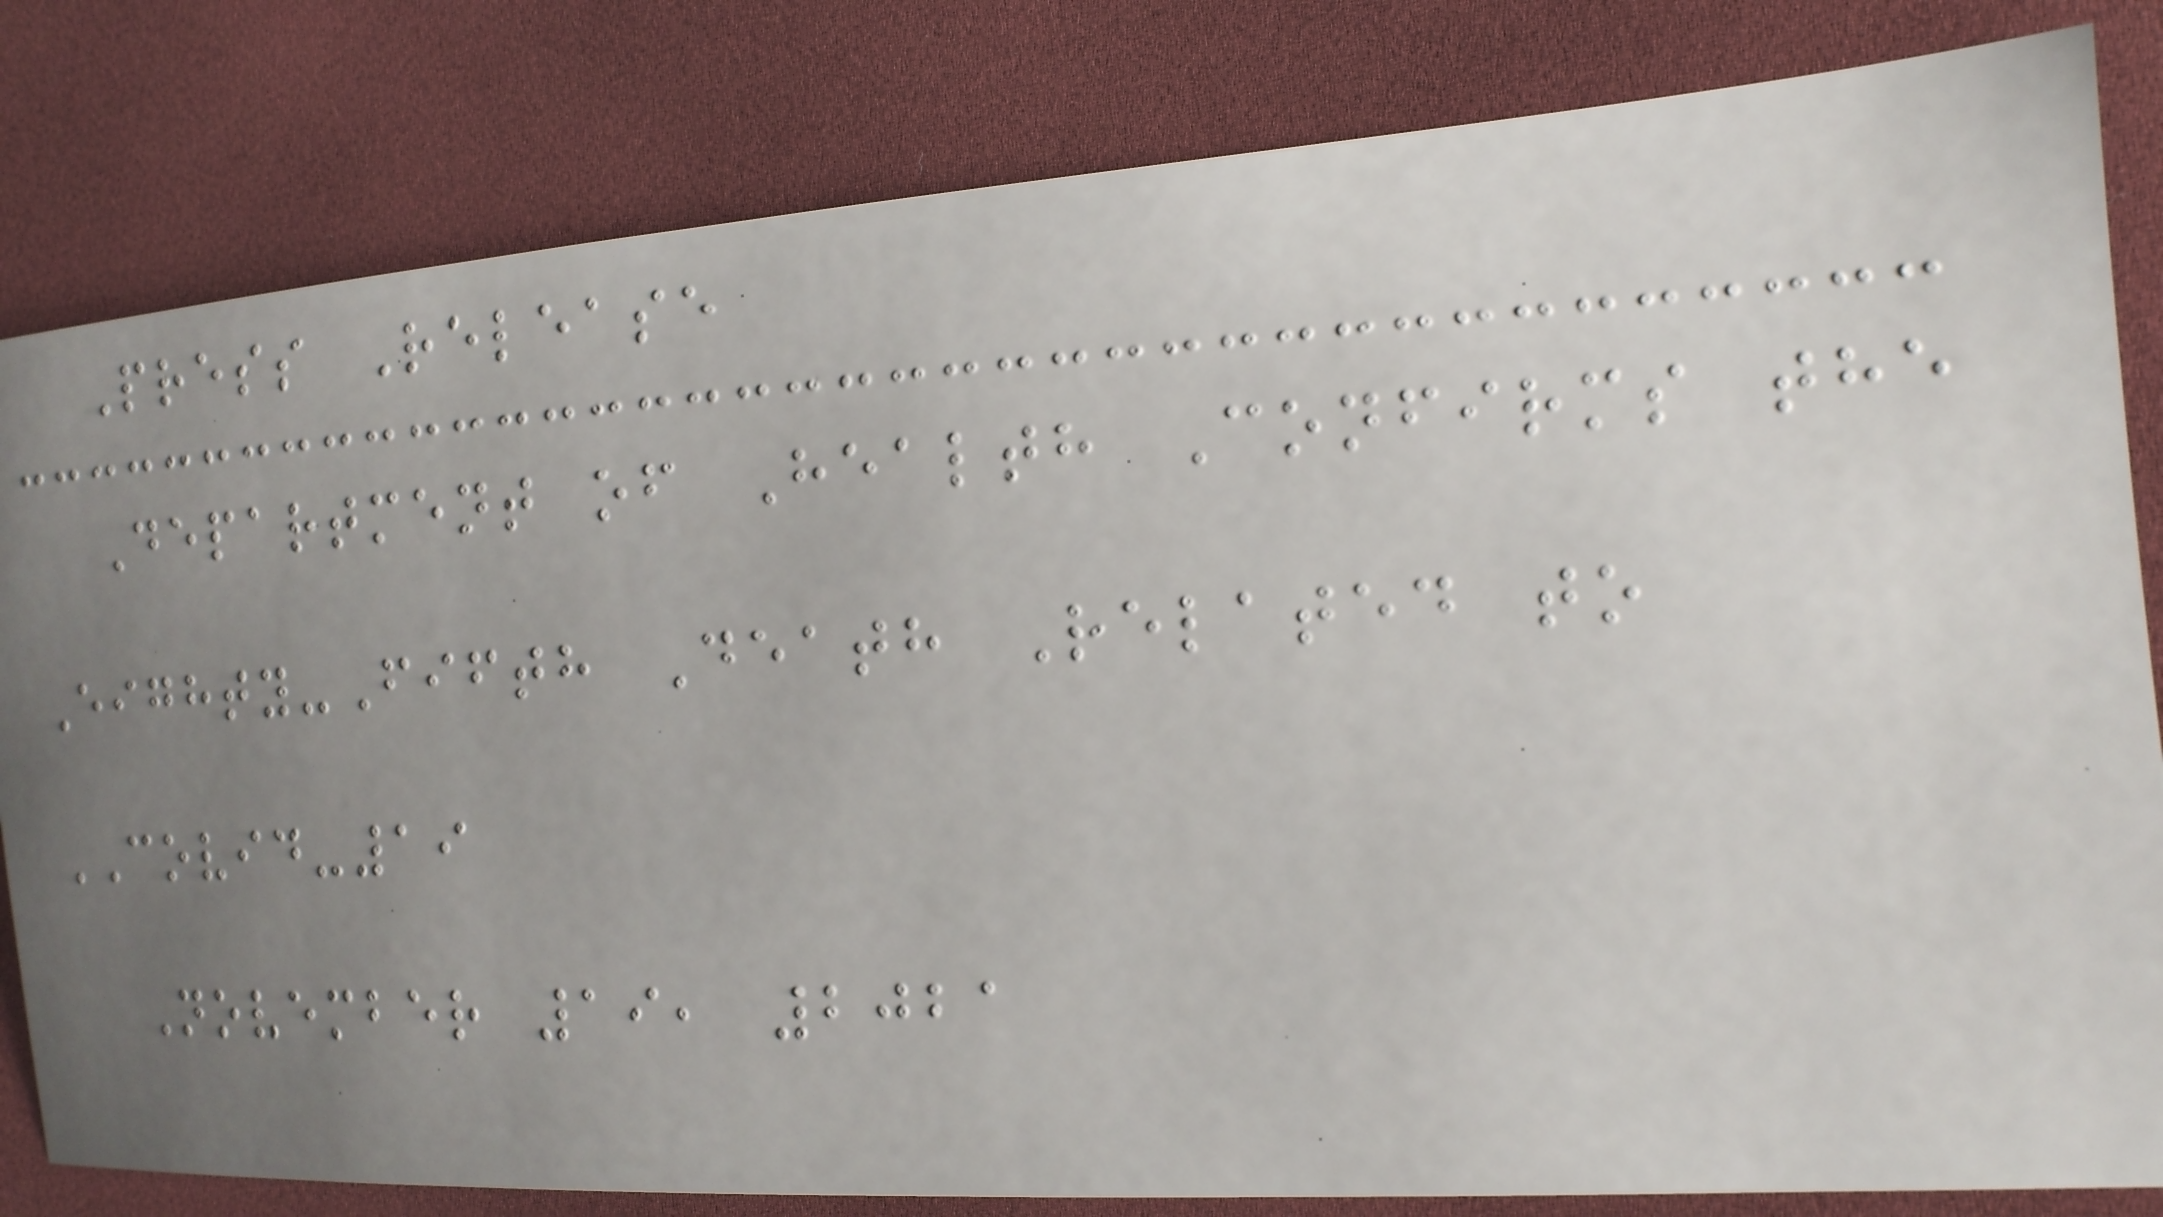Press Release
Department of Health Confirms the
Eighty-Fifth Death Related to
COVID-19
November 19, 2021
